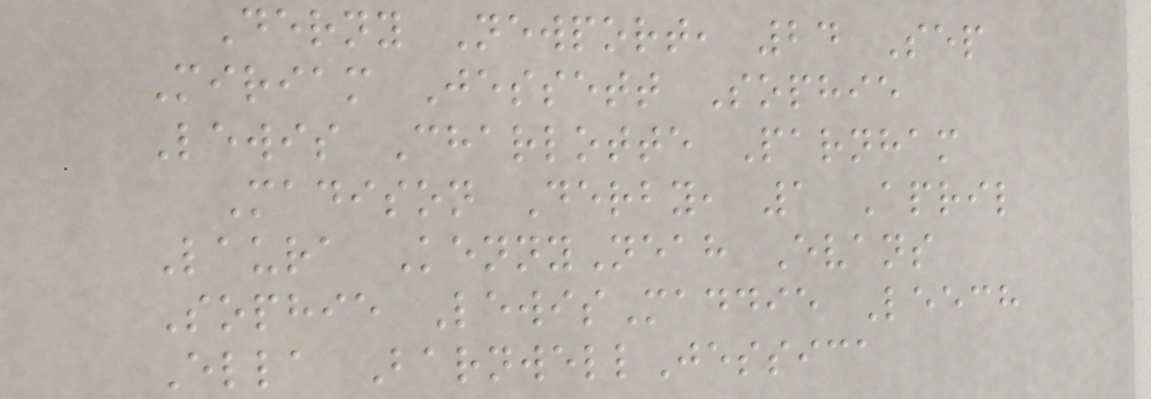Derny Newport, 24 Sep
Miriam Jessett Sophie
Lewis Charlotte Parnham
Madison Derby, 1 April
Laura KennyNeah Evans
Sophie LewisMaddie Leech
Ella BarnwellJessica
